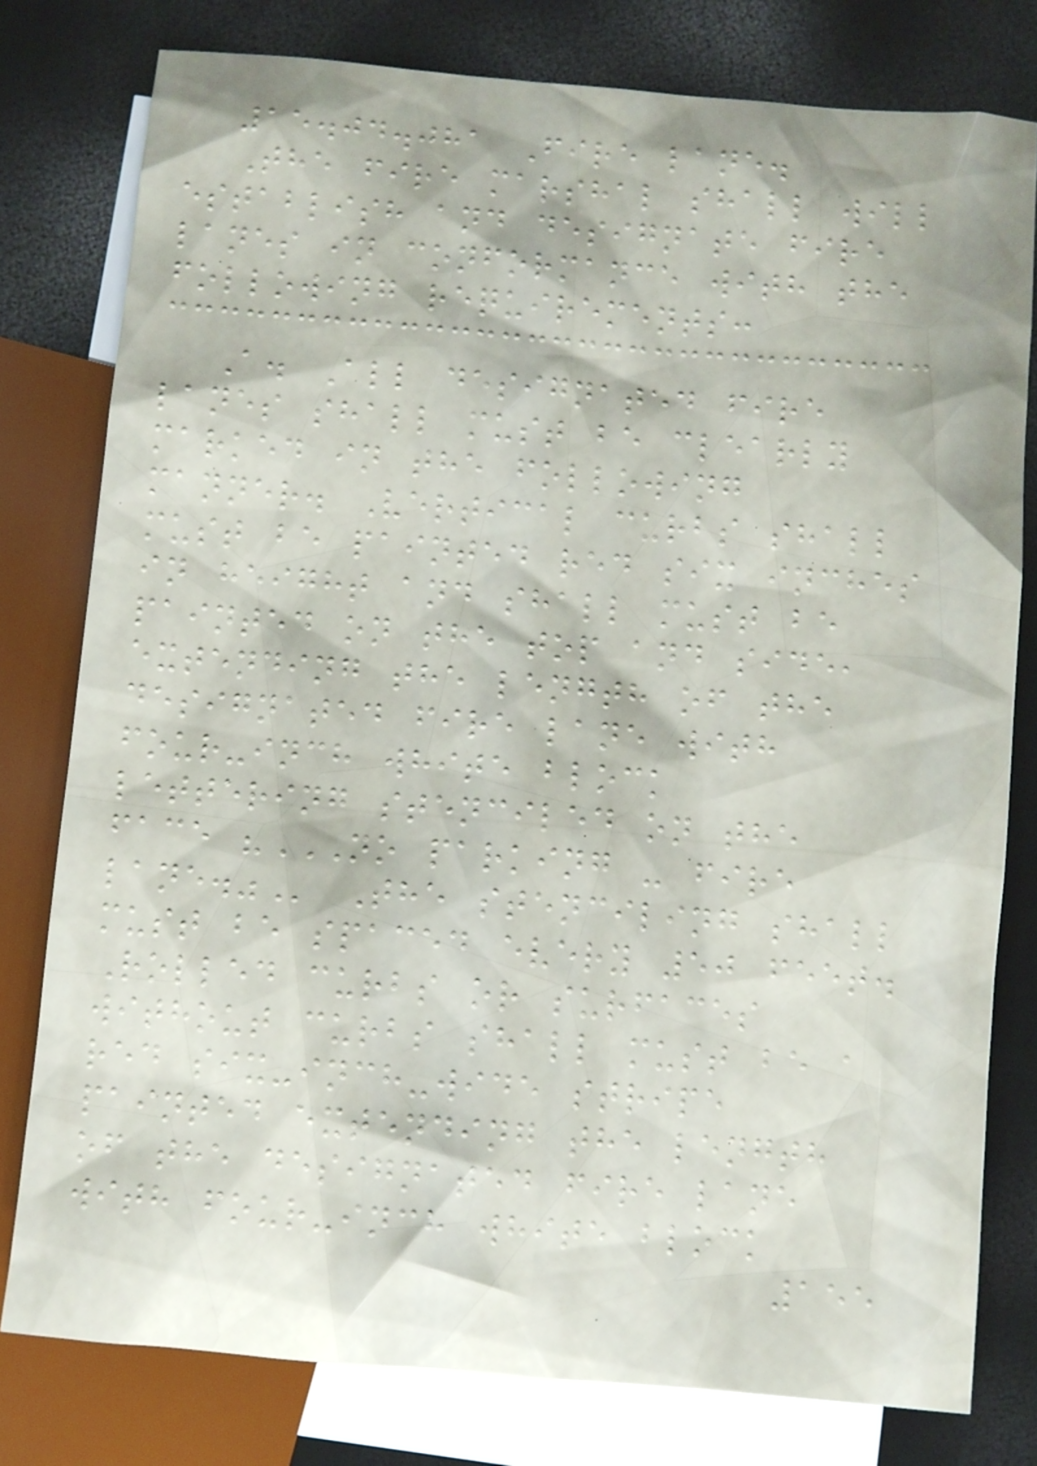15.04.081 Fire lane.
The fire marshal shall will
establish and designate fire
lanes in conformance with the
following requirements:
A. All designated fire
lanes shall must be clearly
marked in the following
manner. Vertical curbs shall
must be painted red six inches
in height and shall must be
painted on the top and side,
extending the length of the
designated fire lane with
four-inch white block
lettering stenciled on the
face "NO PARKING - FIRE
LANE." The stenciling shall
must be spaced every 50 feet.
Rolled curbs or surfaces
without curbs shall must be a
red six-inch-wide stripe
painted extending the length
of the designated fire lane
with four-inch white block
155
